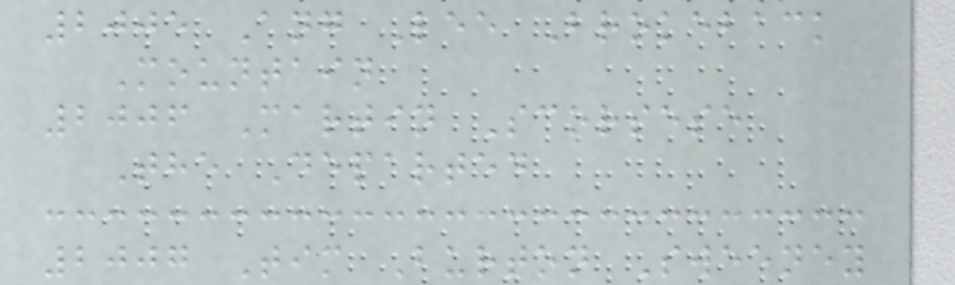2005 Ang Lee Brokeback
Mountain
2006 Martin Scorsese
The Departed
2007 Tim Burton Sweeney
